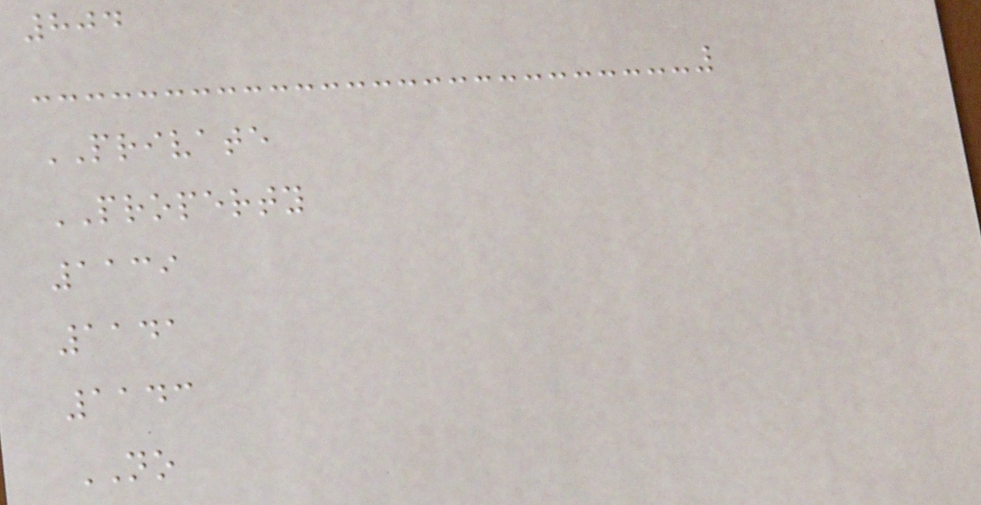804
PRIVATE
PROPERTY
1139
1141
1143
NO
